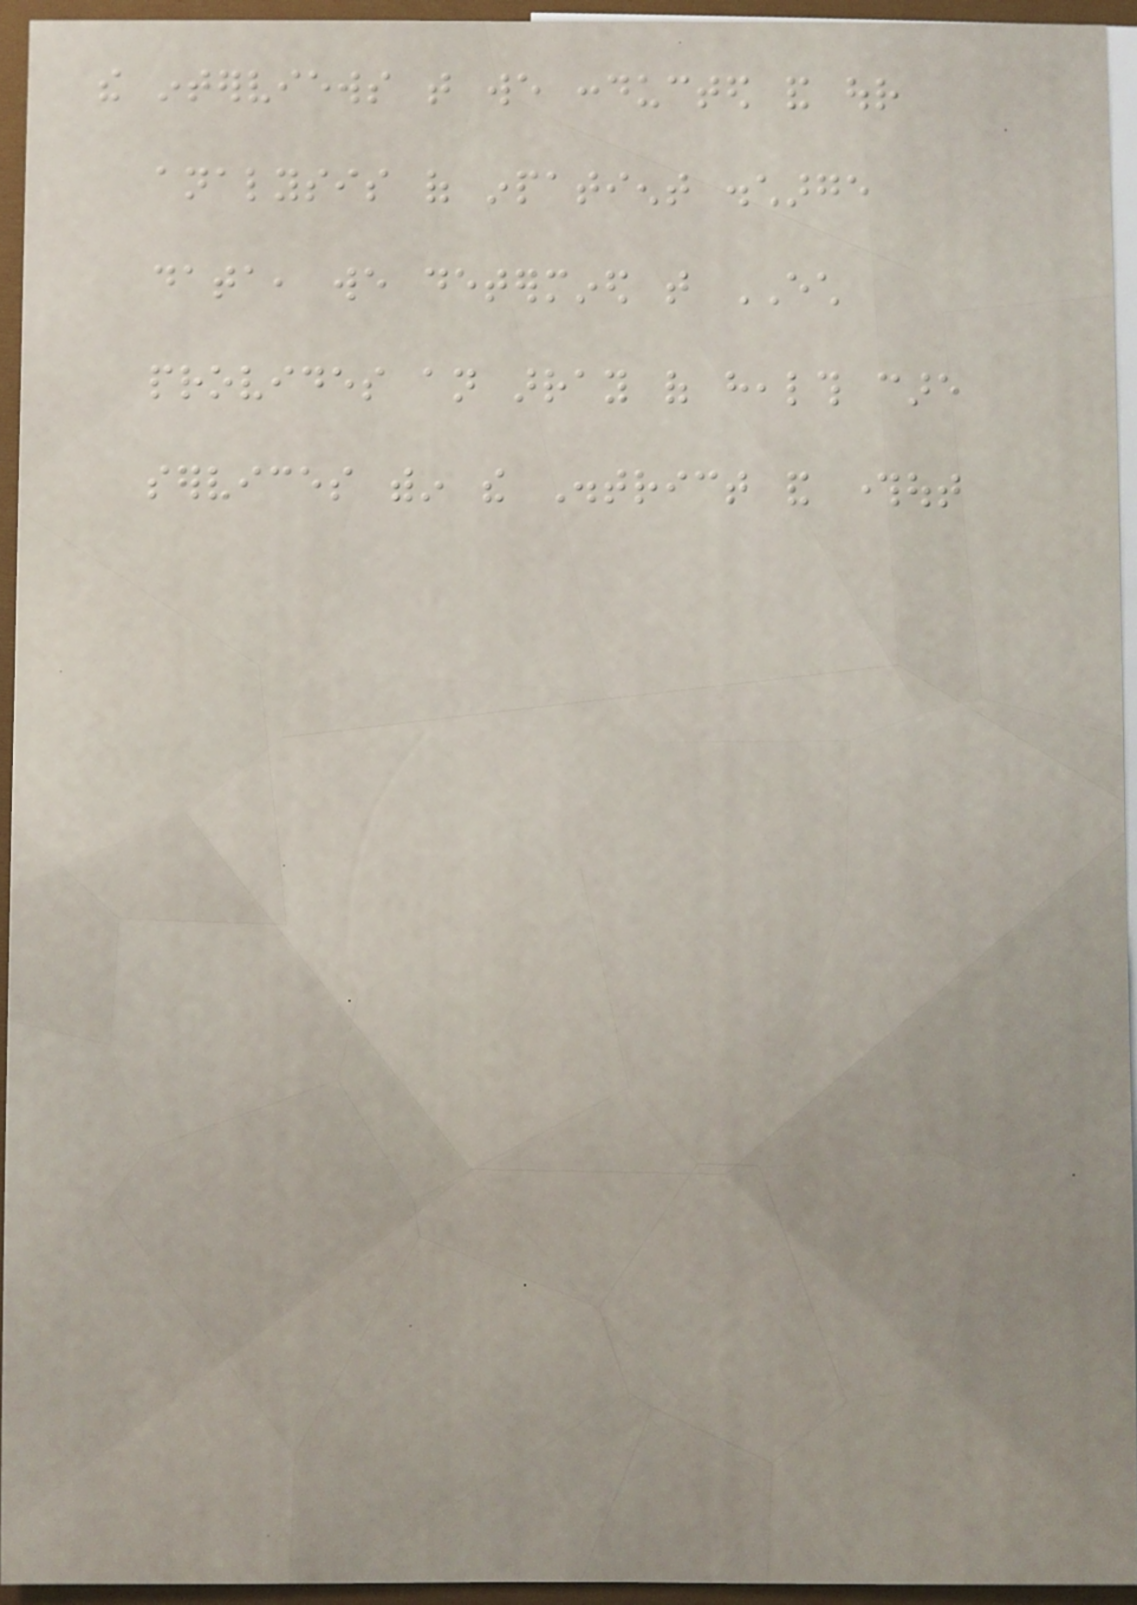the interviews that we conducted and our
analysis of inpatient discharge
data, we determined that ECH
provides an array of health care
services within the District and throughout
